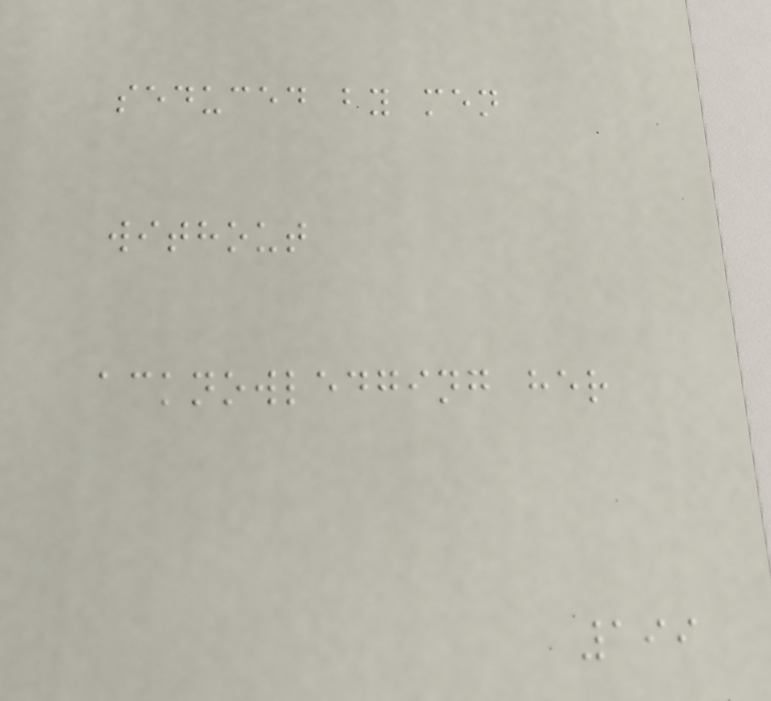seduced by men
without
acknowledging her
199
